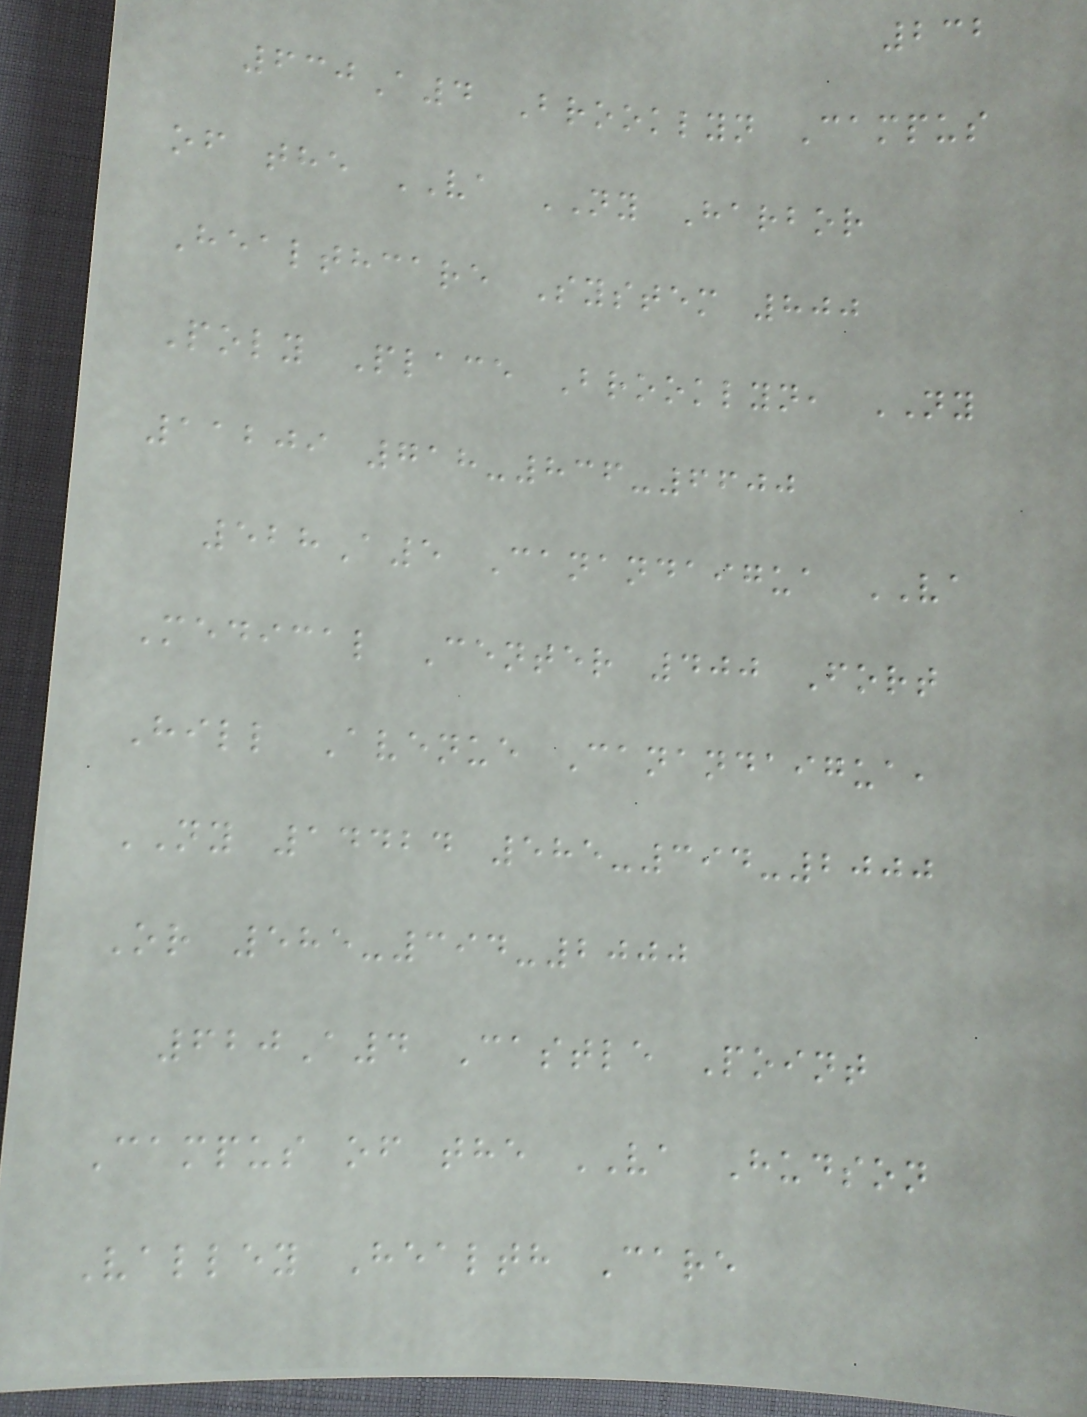232
630A4 Brooklyn Campus
of the VA NY Harbor
Healthcare System 800
Poly Place Brooklyn, NY
11209 718-836-6600
528A5 Canandaigua VA
Medical Center 400 Fort
Hill Avenue Canandaigua,
NY 14424 585-394-2000
Or 585-394-2000
620A4 Castle Point
Campus of the VA Hudson
Valley Health Care
